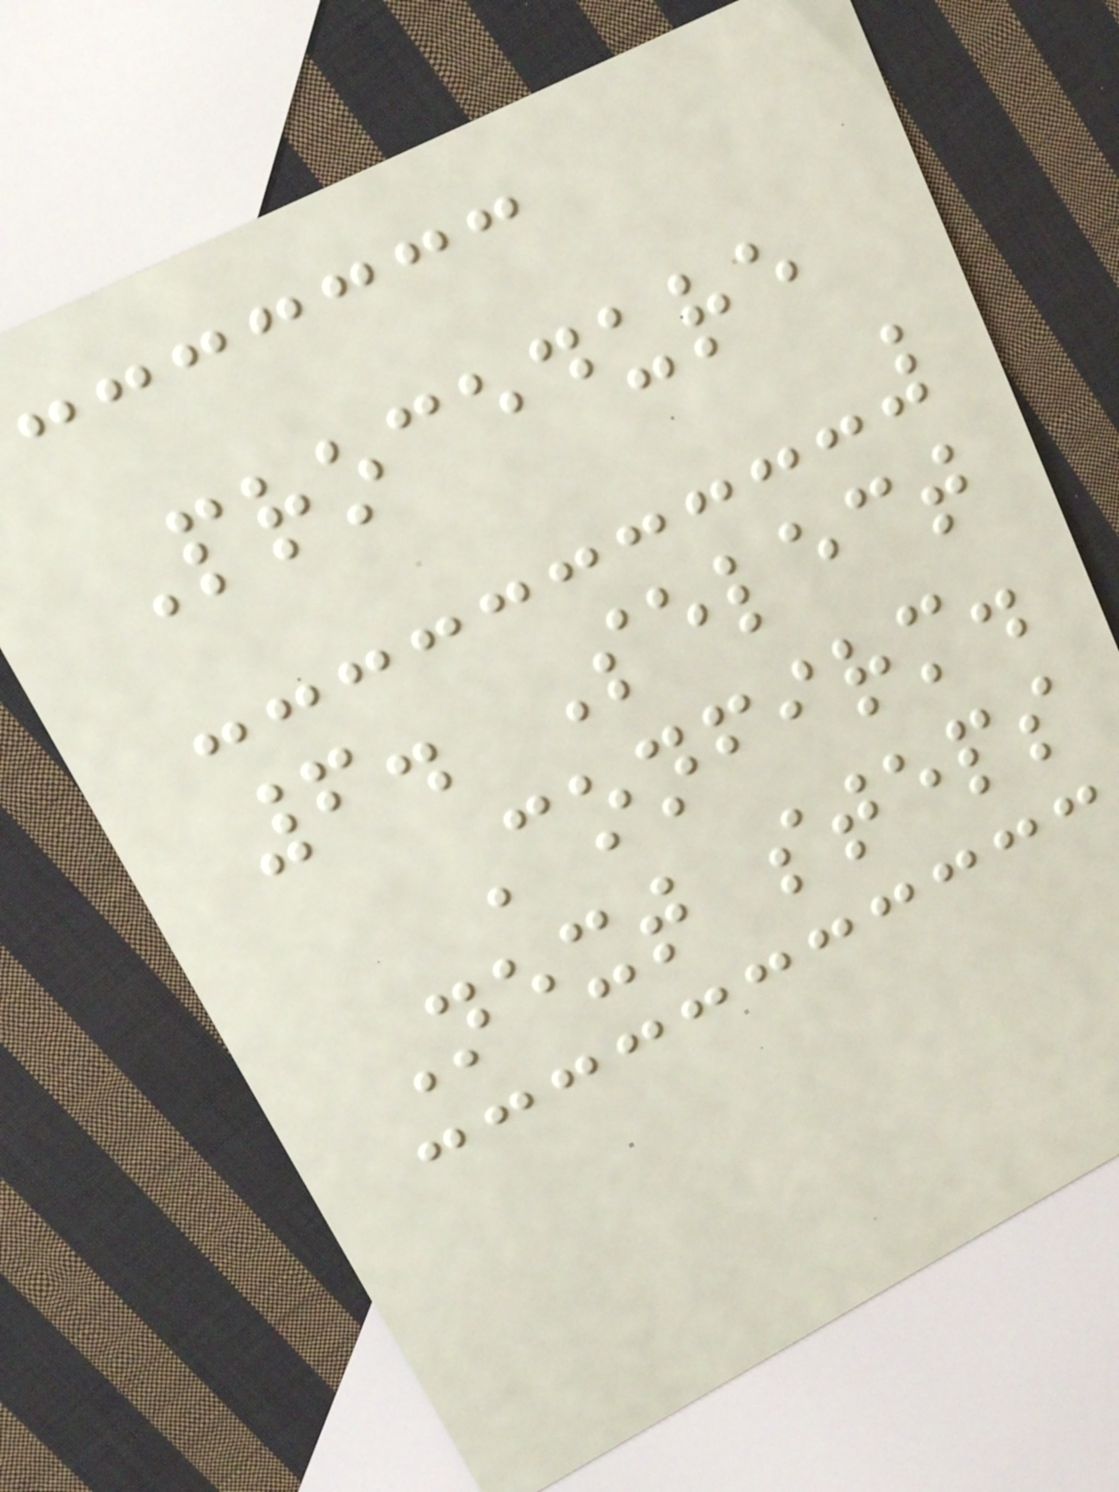Procedure
6. Select
Confirm.
Next steps
